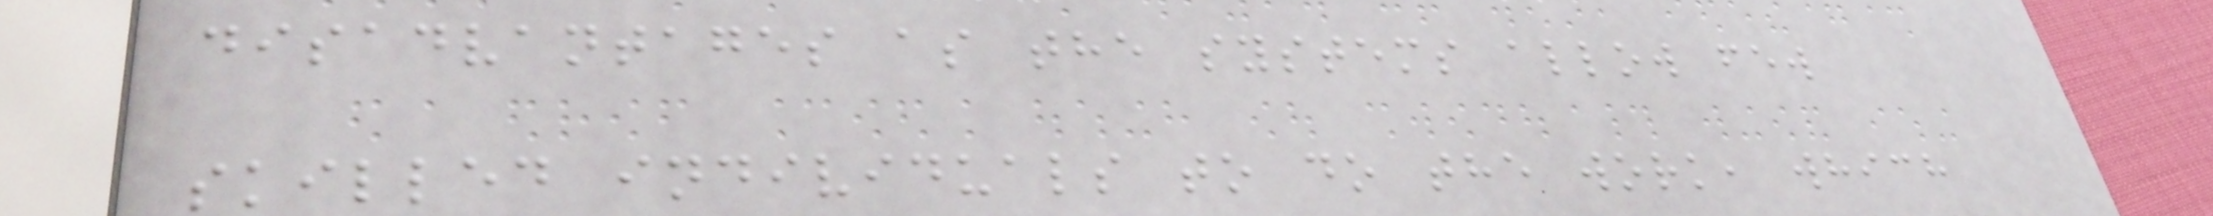disadvantages as the systems allow few
skilled individuals to do the work, which
